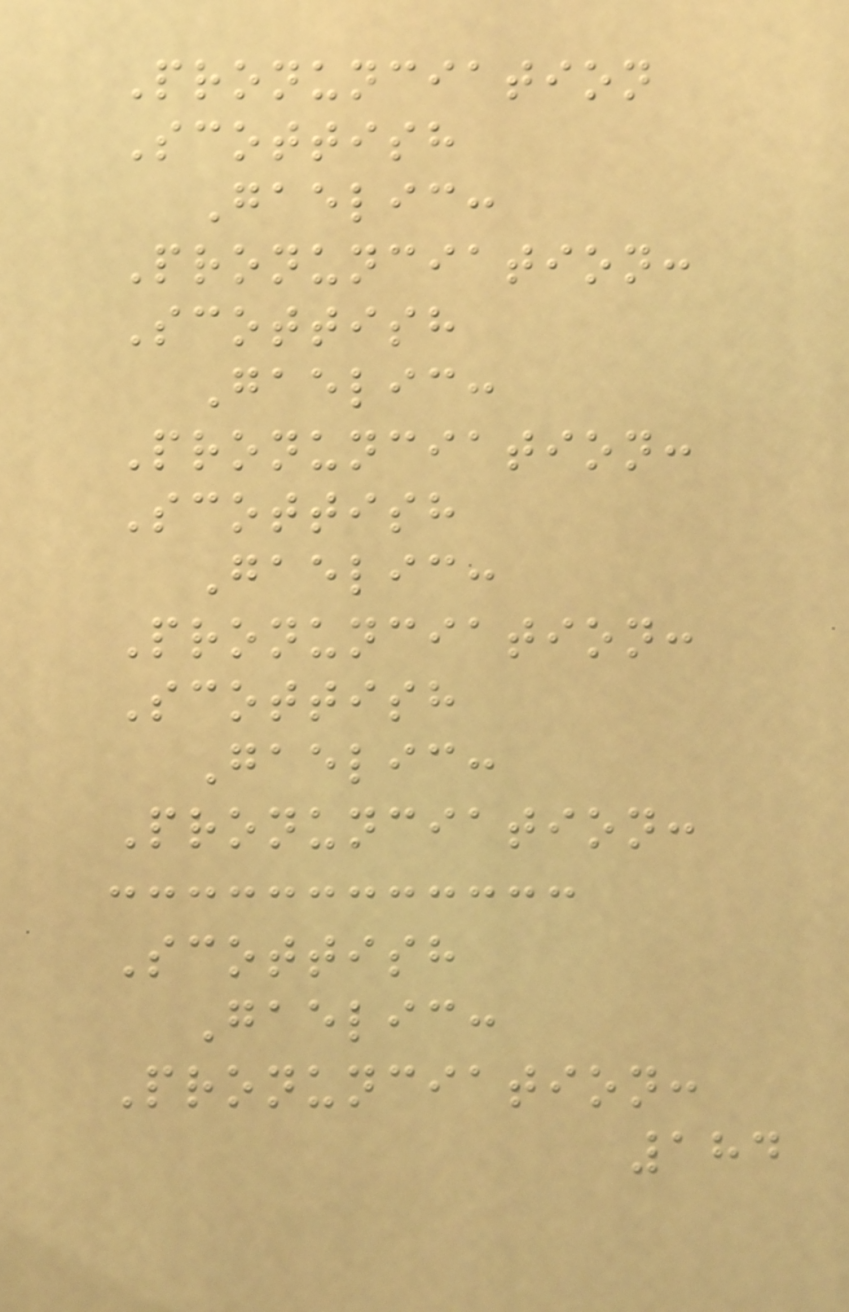Pronunciation
Scottish
Gaelic:
Pronunciation:
Scottish
Gaelic:
Pronunciation:
Scottish
Gaelic:
Pronunciation:
Scottish
Gaelic:
Pronunciation:
Scottish
Gaelic:
Pronunciation:
184
